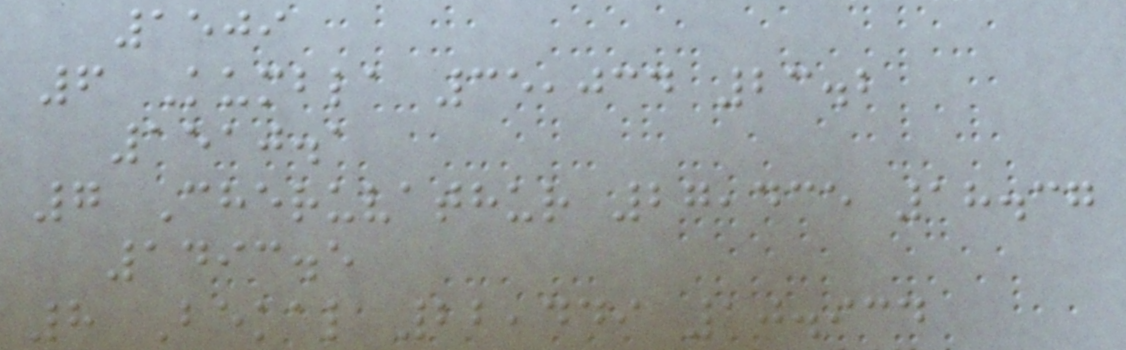1509
6 Kumbla 35,034 23.2
1510.1
7 Cheruvathur 27,435 18.37
1493.5
8 Bekal 22,449 10.934
